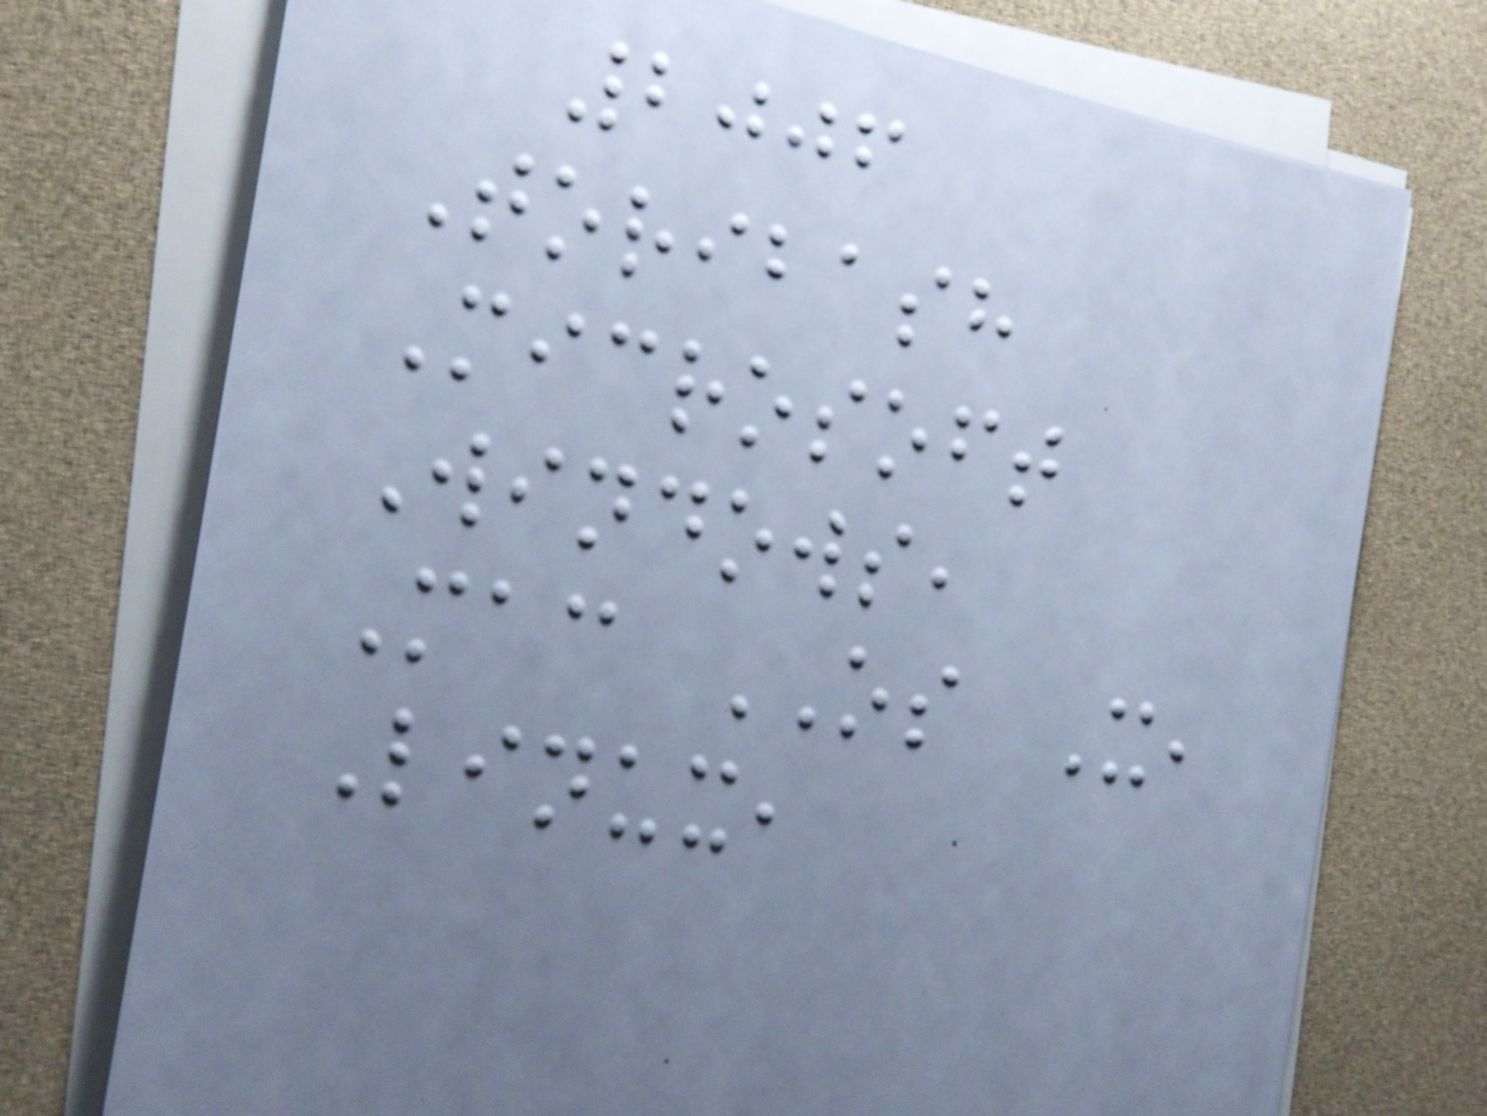2006
Toribash
Microsoft
Windows,
Mac OS X,
Linux,
